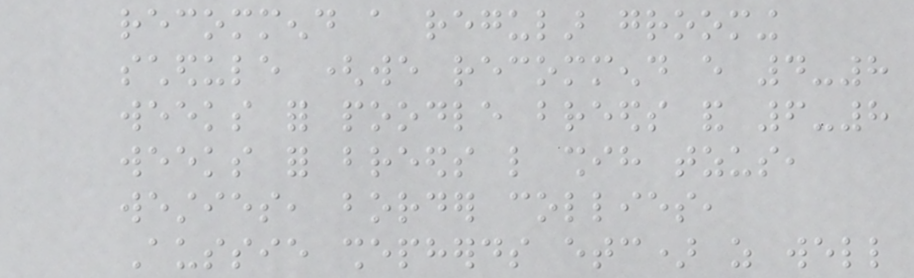recommend a regular grooming
schedule (we recommend every 4-8
weeks for poodle breeds and 6-8
weeks for breeds like shih tzus,
westies, border collies,
Aussie shepherds etc) as well
